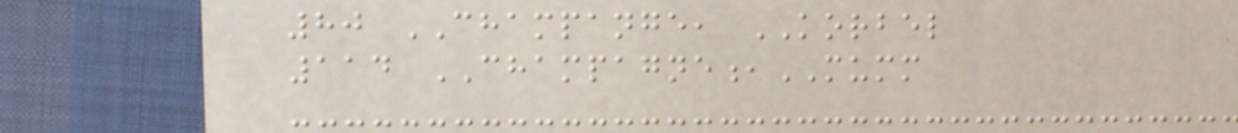80 CHAMPANGE, KORBEL
114 CHAMPAGNE,MUMM
